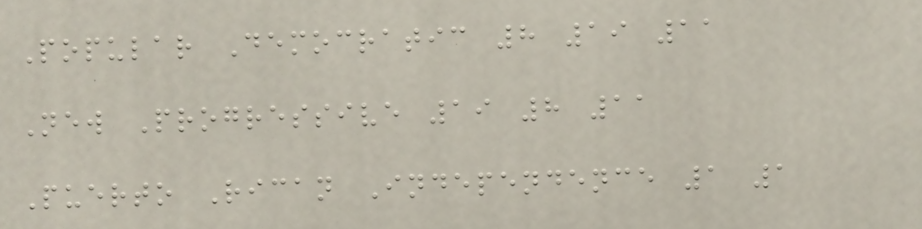Popular Democratic 8 19 11
New Progressive 19 8 11
Puerto Rican Independence 1 1
